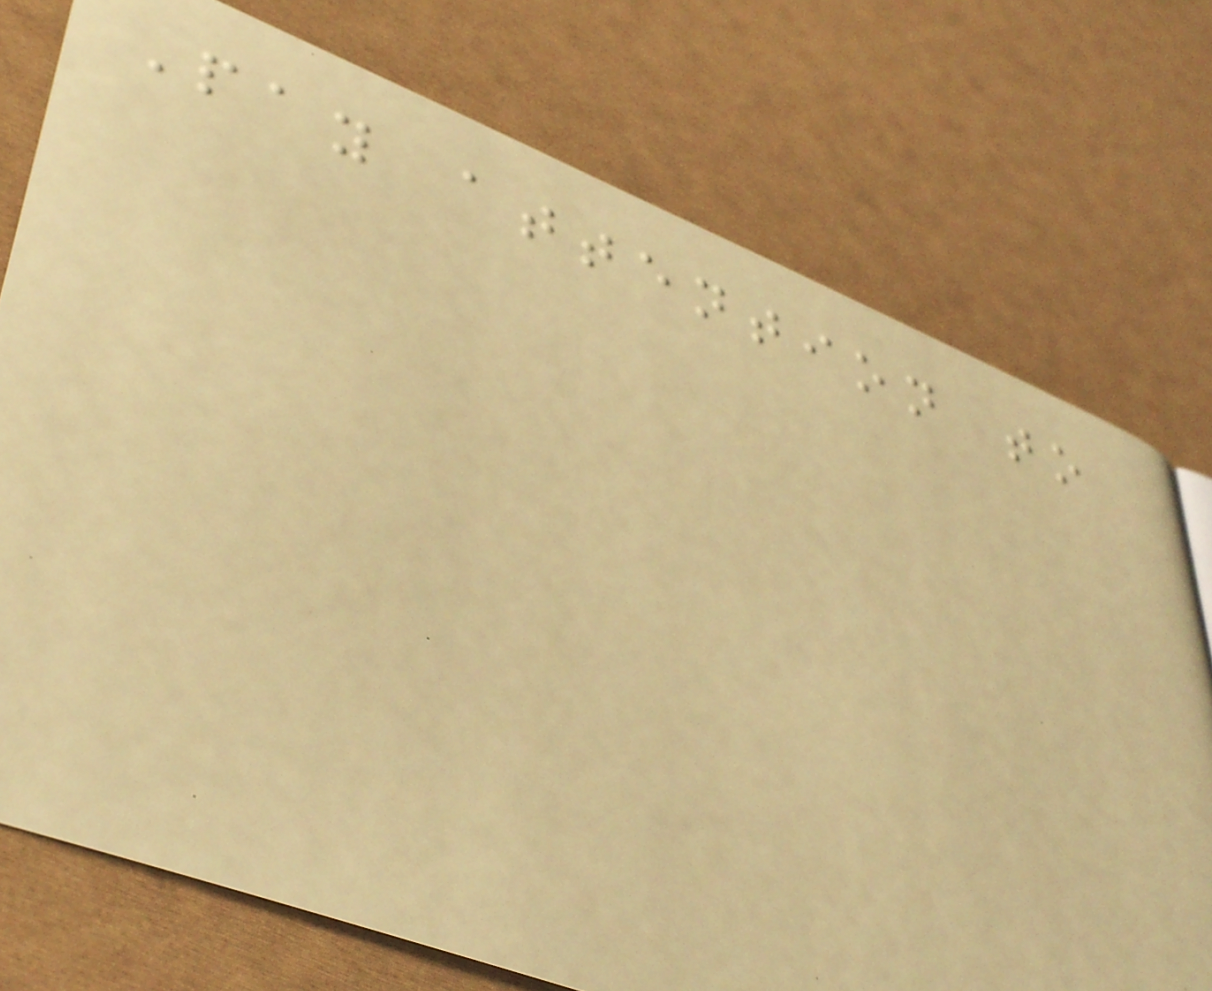Pay attention to
